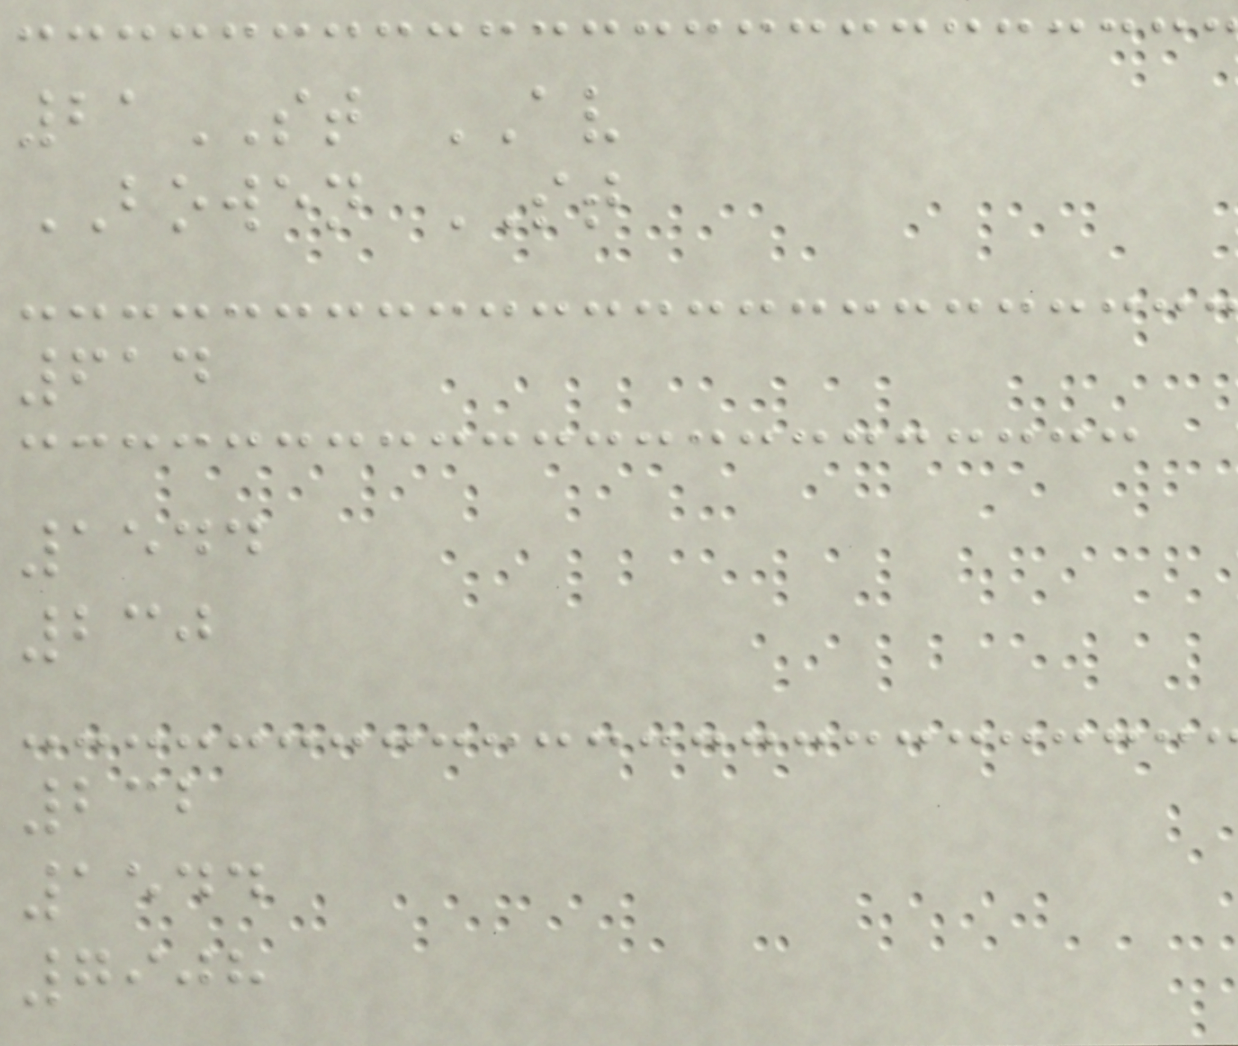21ST AV
BOWEN ST
614
1544
230
232
1544
7908
